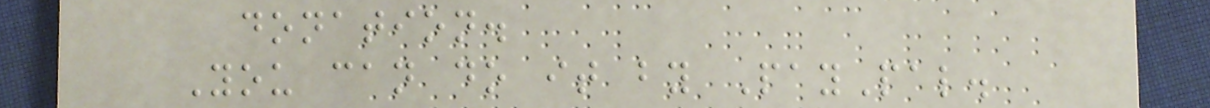donation.
You can do it by PayPal.
